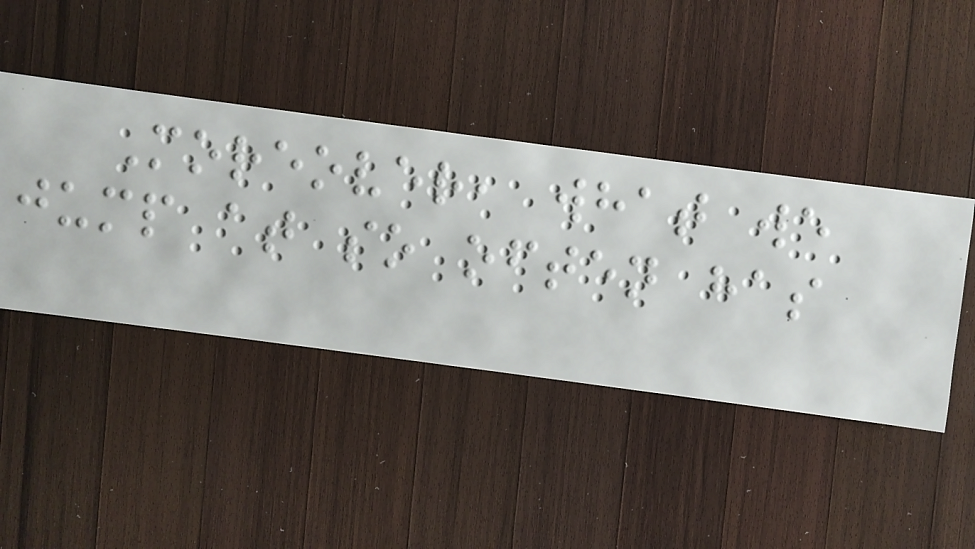Moreover, what we
jump at so often has
